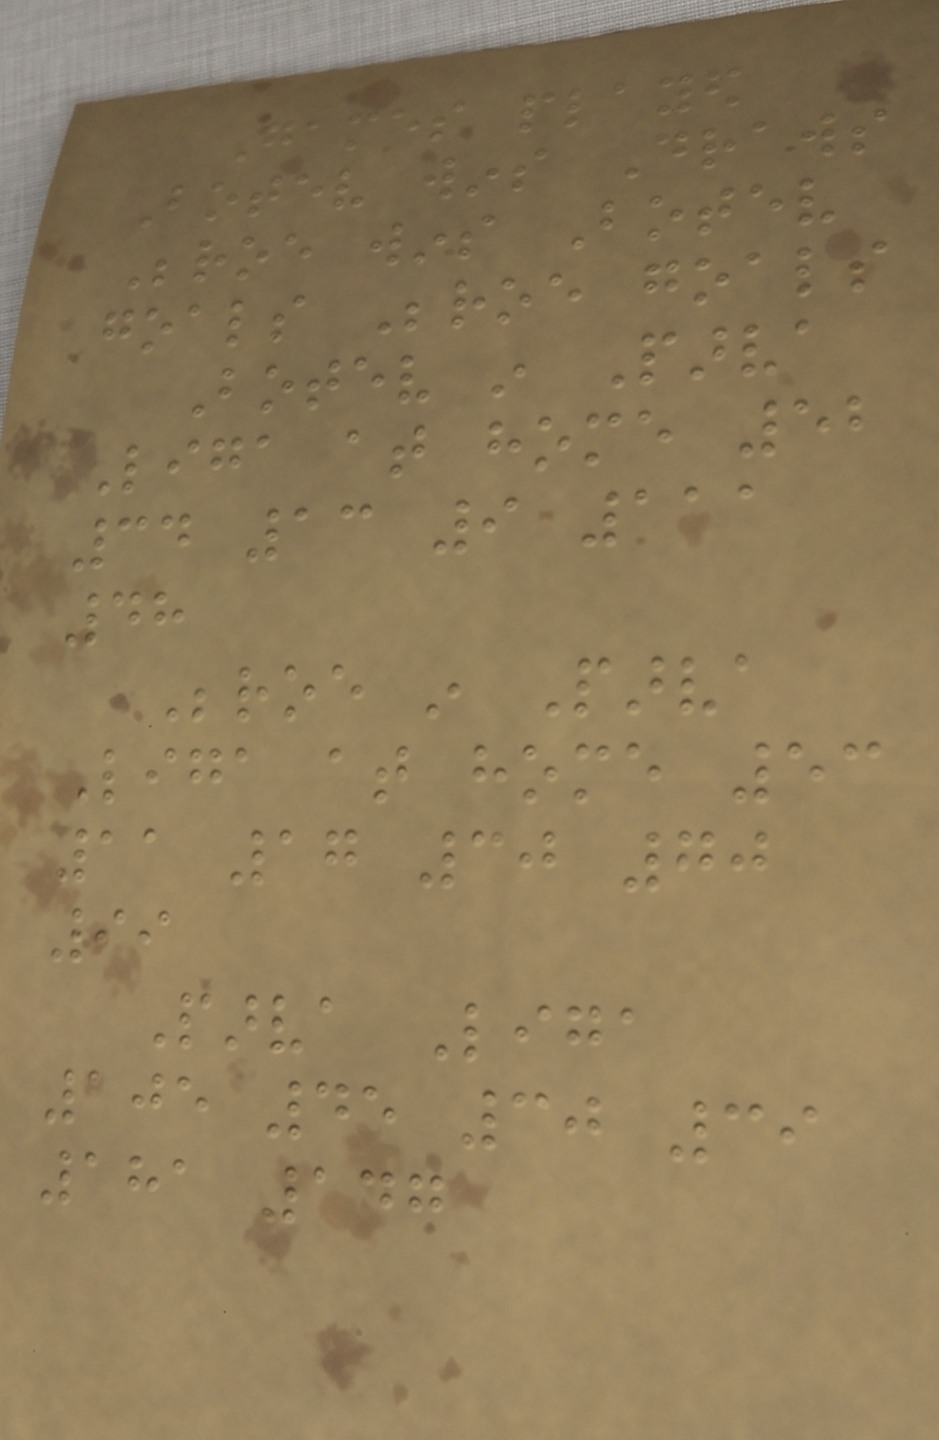Games played
Botev wins Draws
Beroe wins Botev
goals Beroe goals
Botev in Parva
Liga at home 52
34 13 9 111
48
Beroe in Parva
Liga at home 53
11 17 30 70
99
Parva Liga
105 45 30 39
181 147
